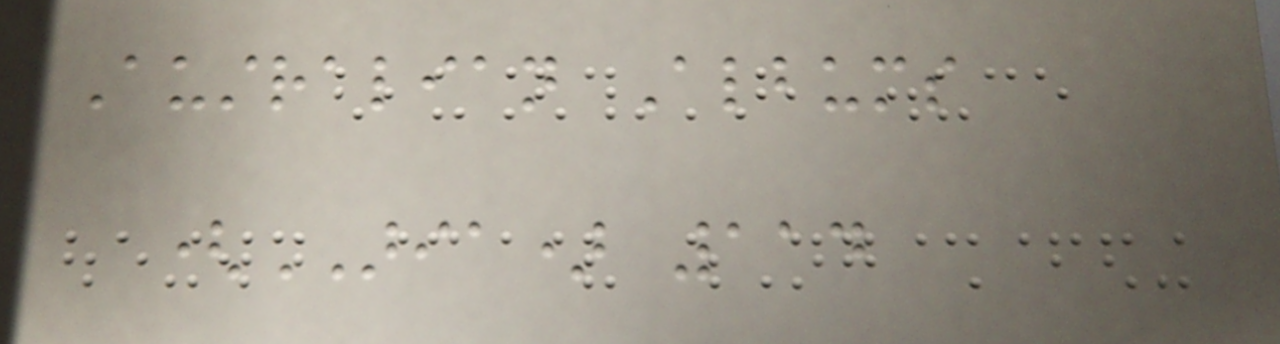Australian Albums
(ARIA) 114
